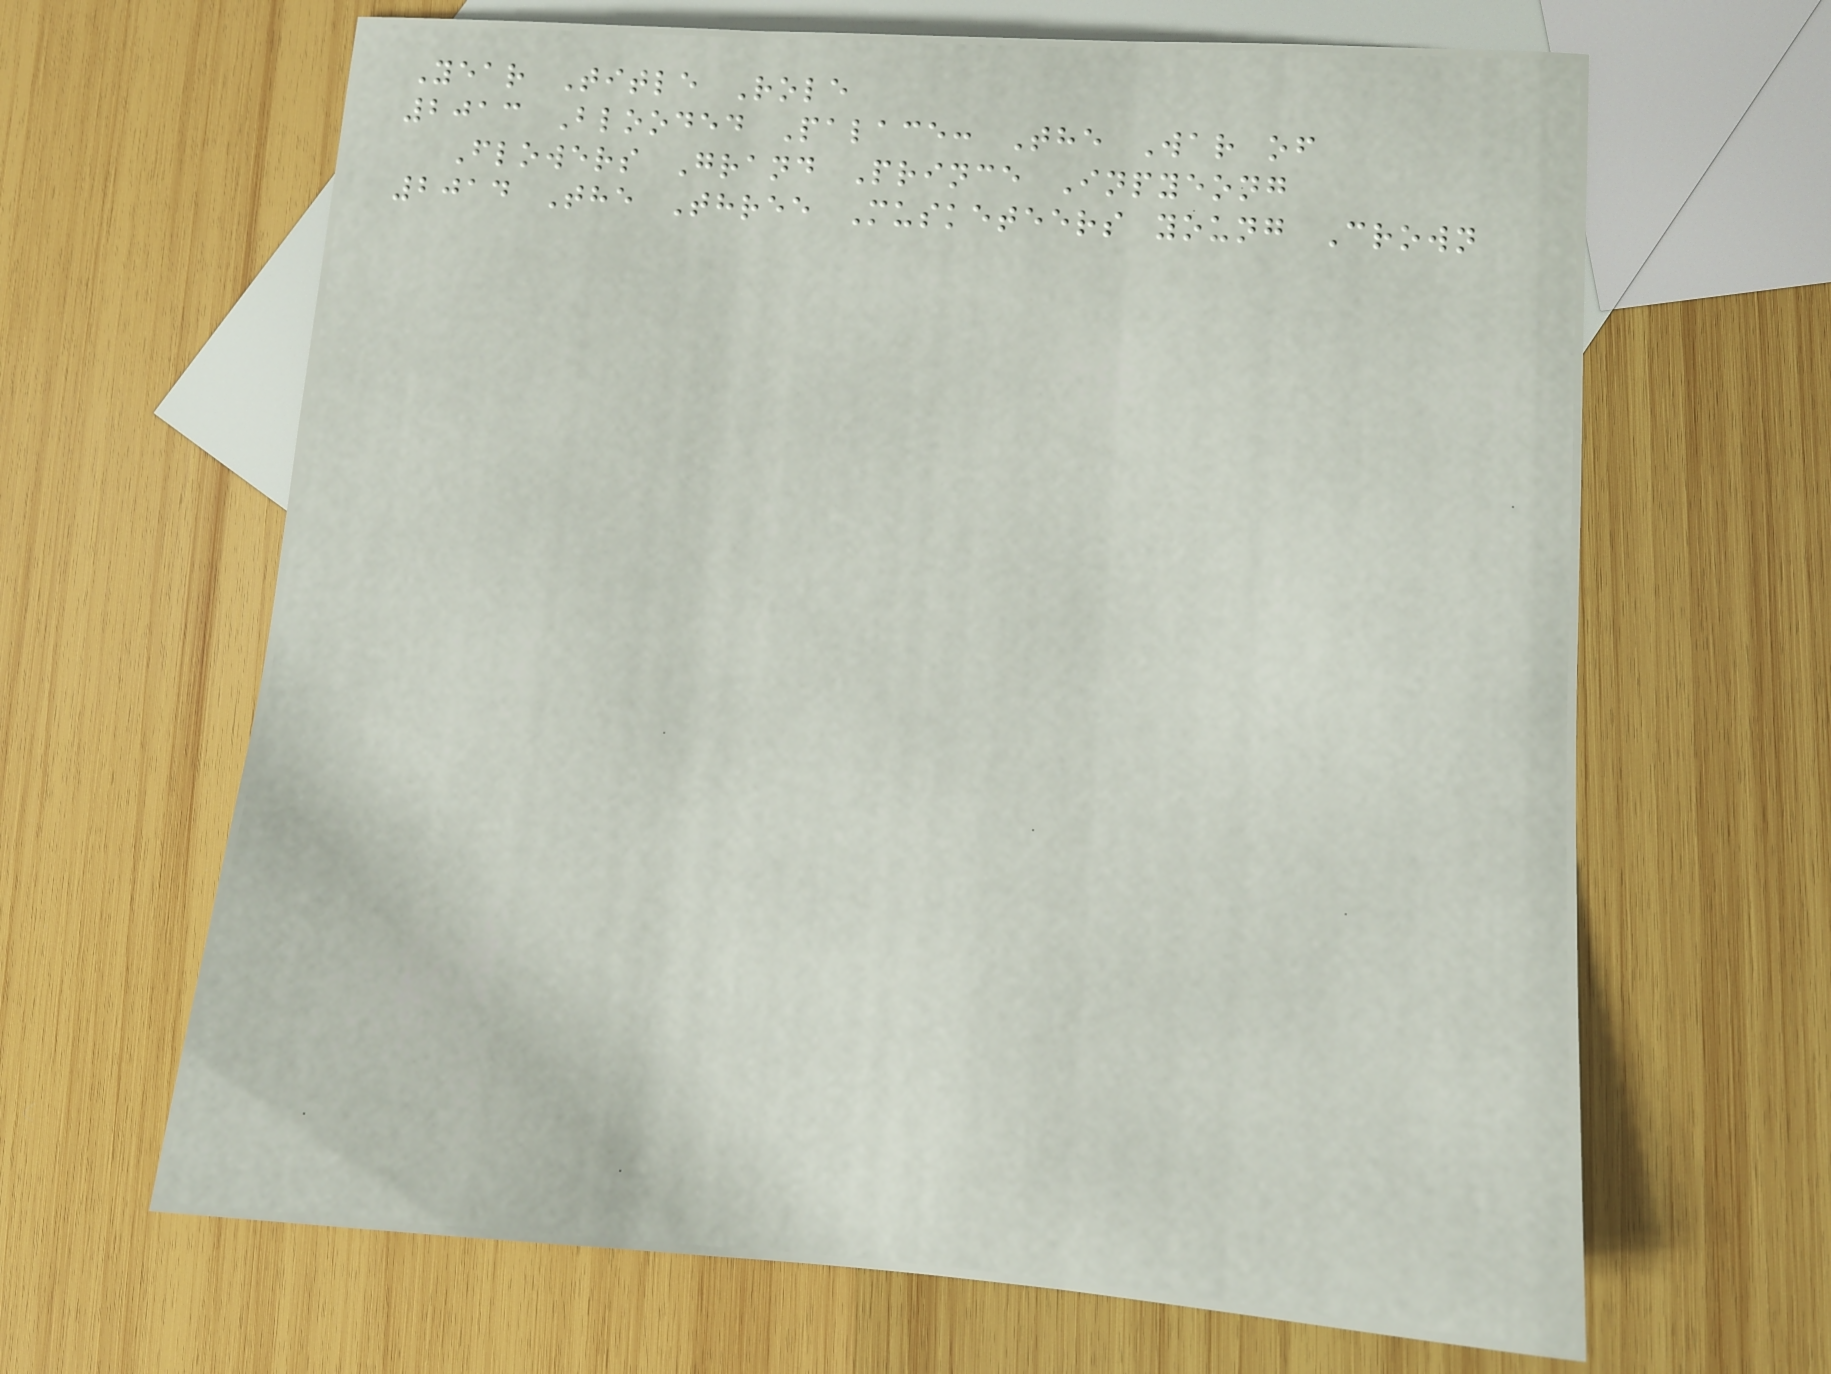Year Title Role
2013 Blooded Palace: The War of
Flowers Grand Prince Inpyeong
2014 The Three Musketeers young Crown
